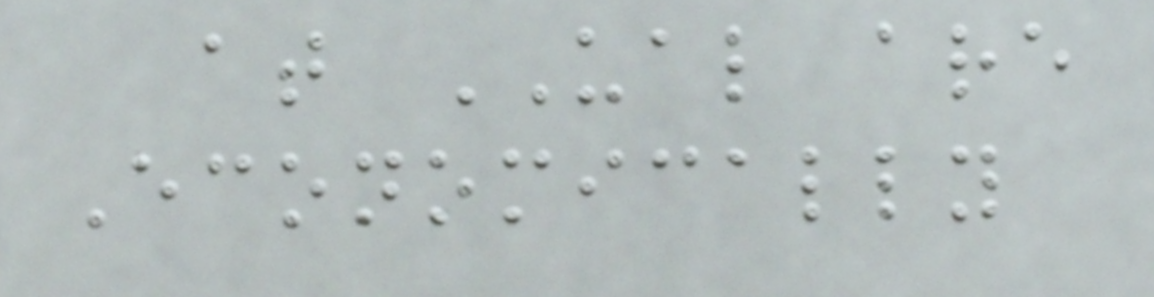at UAL are
Economically
